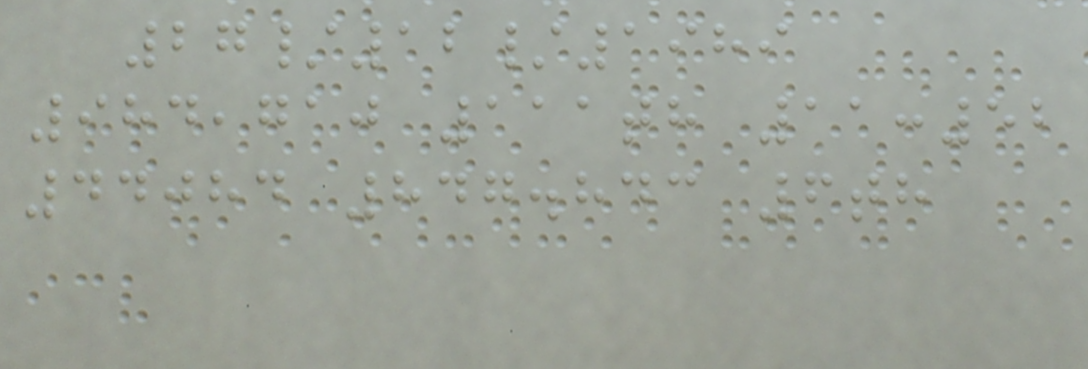27/12/1989
984,710 111th 11:52
44084 847.843 6th
